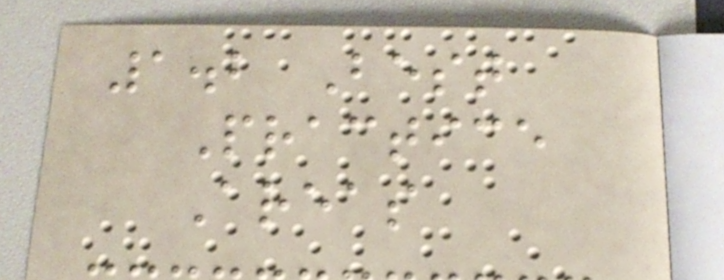1.2 Best
Practice
Areas
